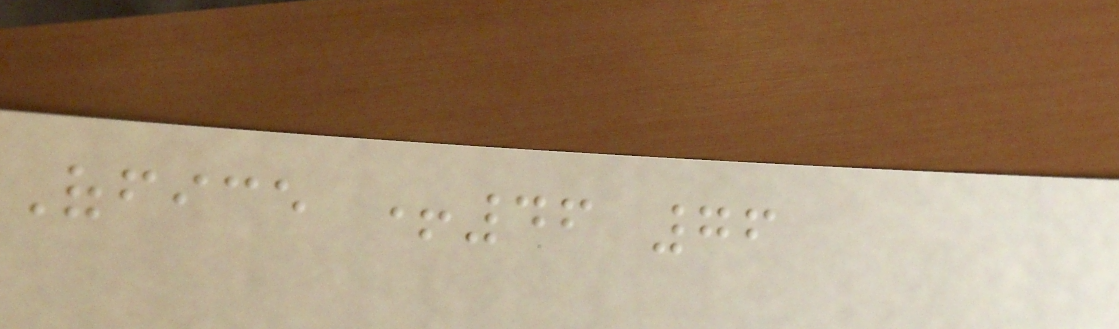Office +46 76
